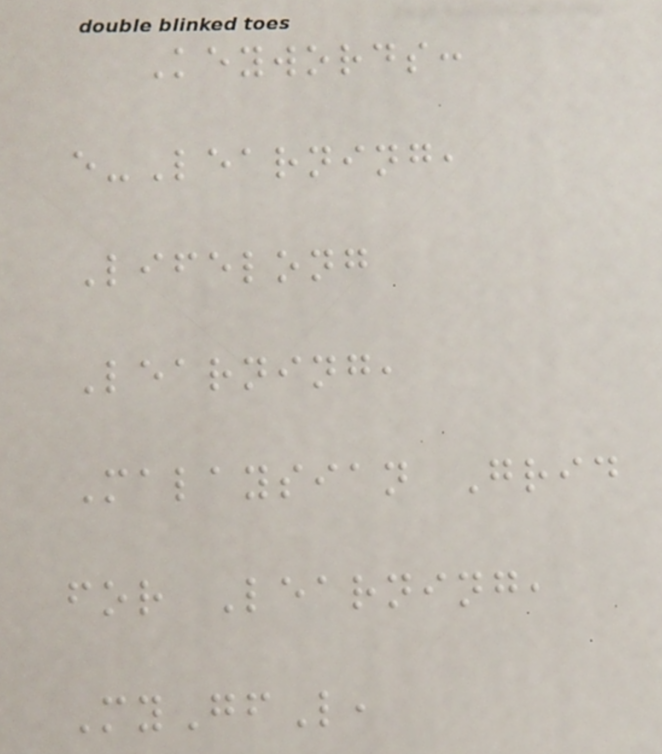Keywords:
e-Learning,
Lifelong
Learning,
Malaysian Grid
for Learning,
MyGfL,
